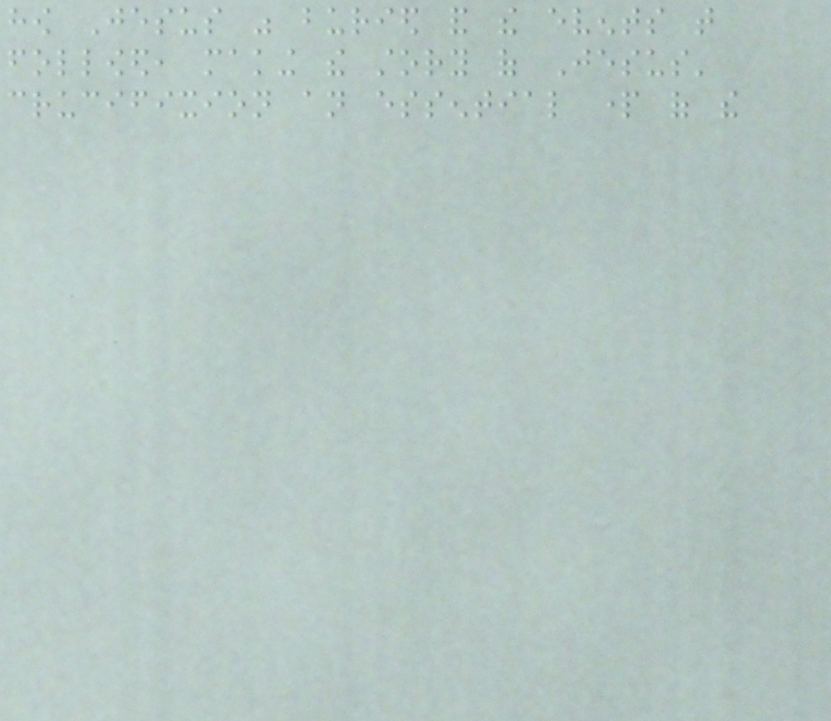how Jesus was buried and the events that
followed, making the story of Jesus'
crucifixion an essential part of the
